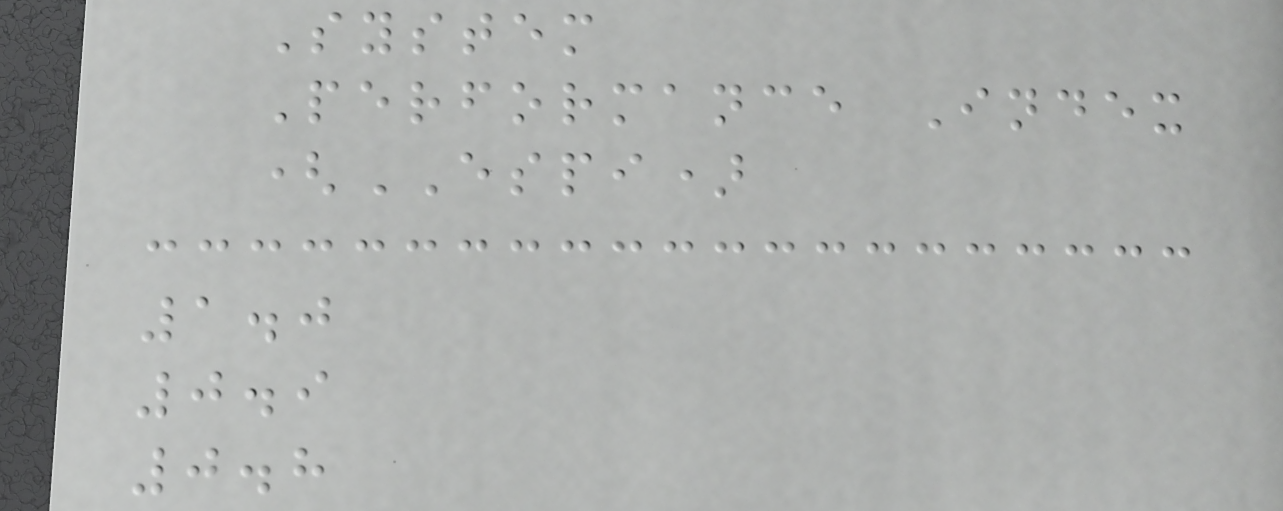System
Performance Index
(ESPI)
1.0
0.9
0.8
